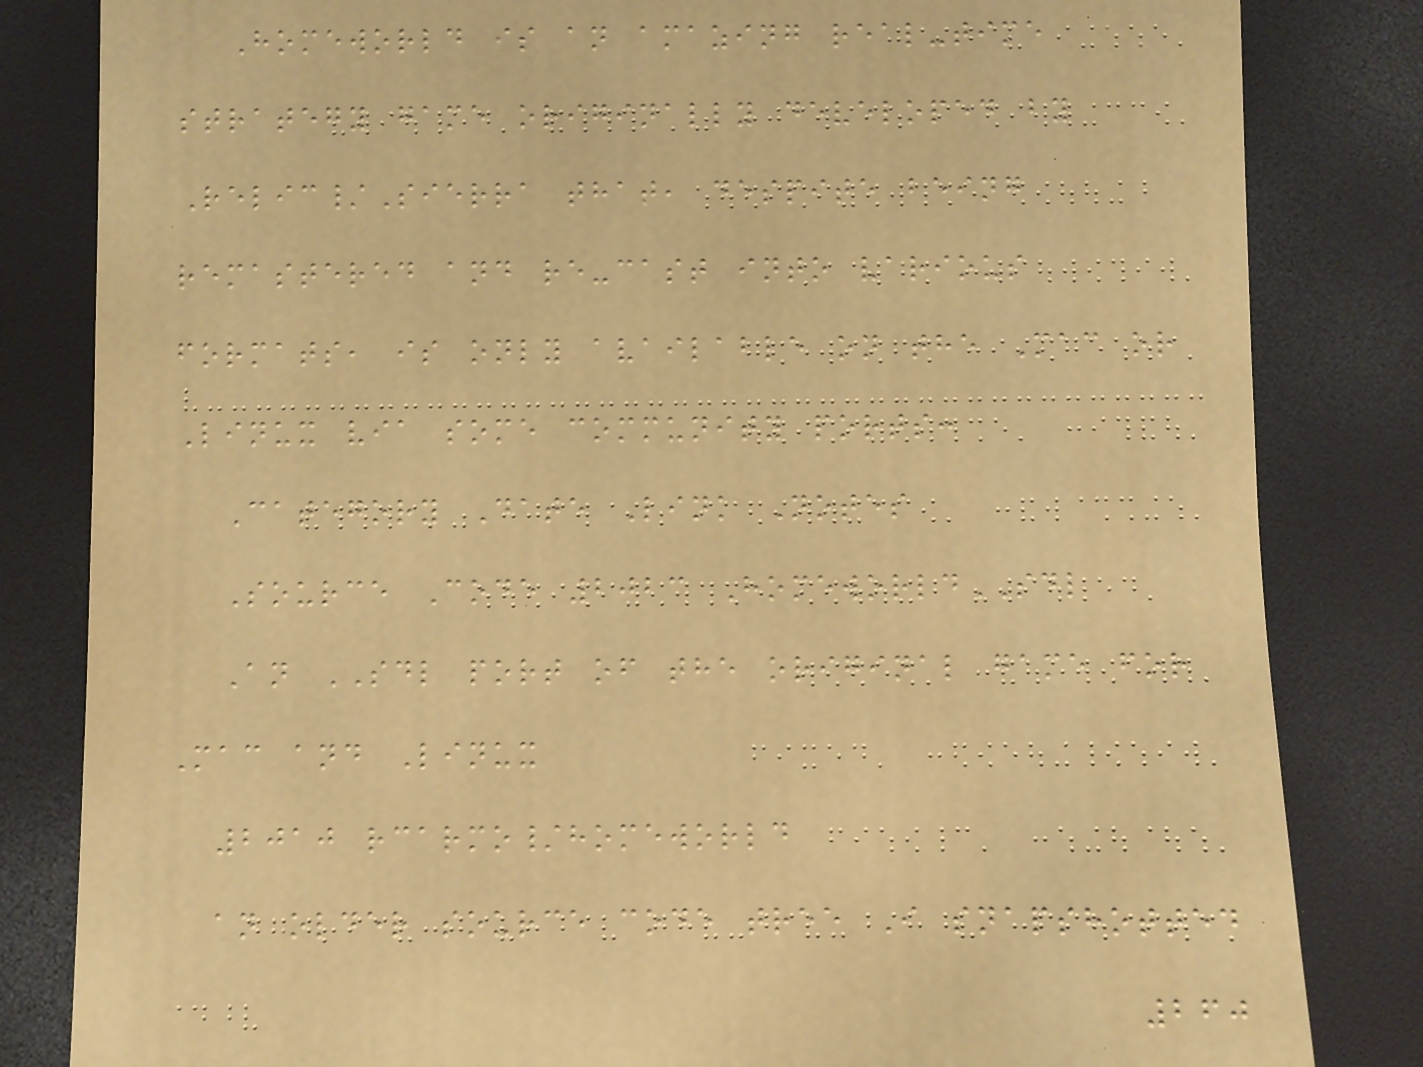Homeworld is an amazing real-time
strategy game originally developed by
Relic/Sierra that, despite being
remastered and re-cast into various
formats, is only available on the Mac or
Linux via some community ports:
Category Date Link Notes
Source Code 2023 HomeworldSDL
An SDL port of the original game for
Mac and Linux
2010 rcarmo/homeworld
an older source code tree I snapshotted
260
